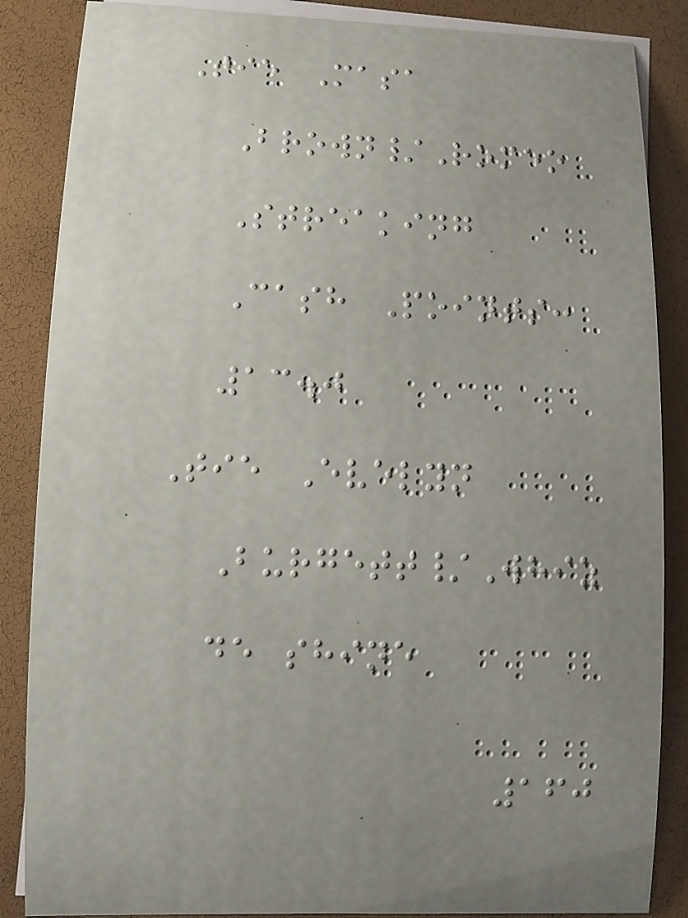Tie Masa
Brown/Romeo
Streaking
Cash Points:
13.0
Tie Evelyn
Burgett/Whiz
de shine
160
